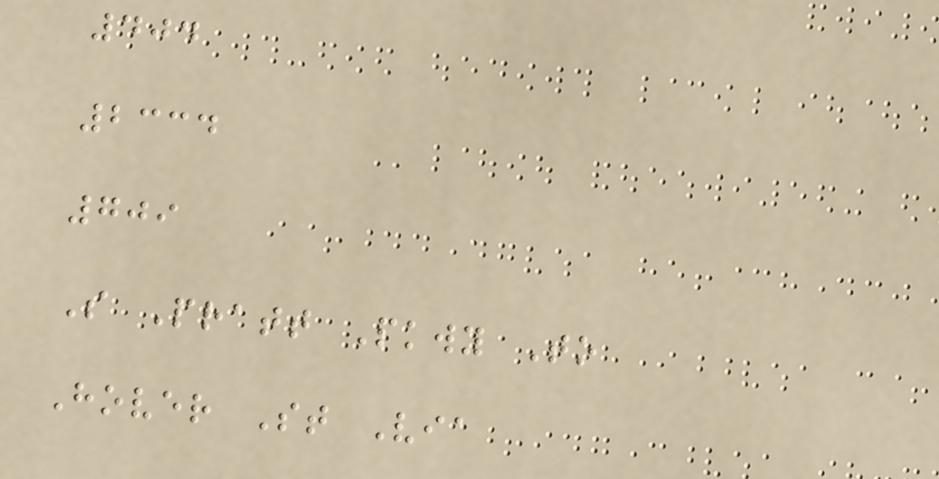404
2334
709
S Pratt Pkwy To
Hover St Via
